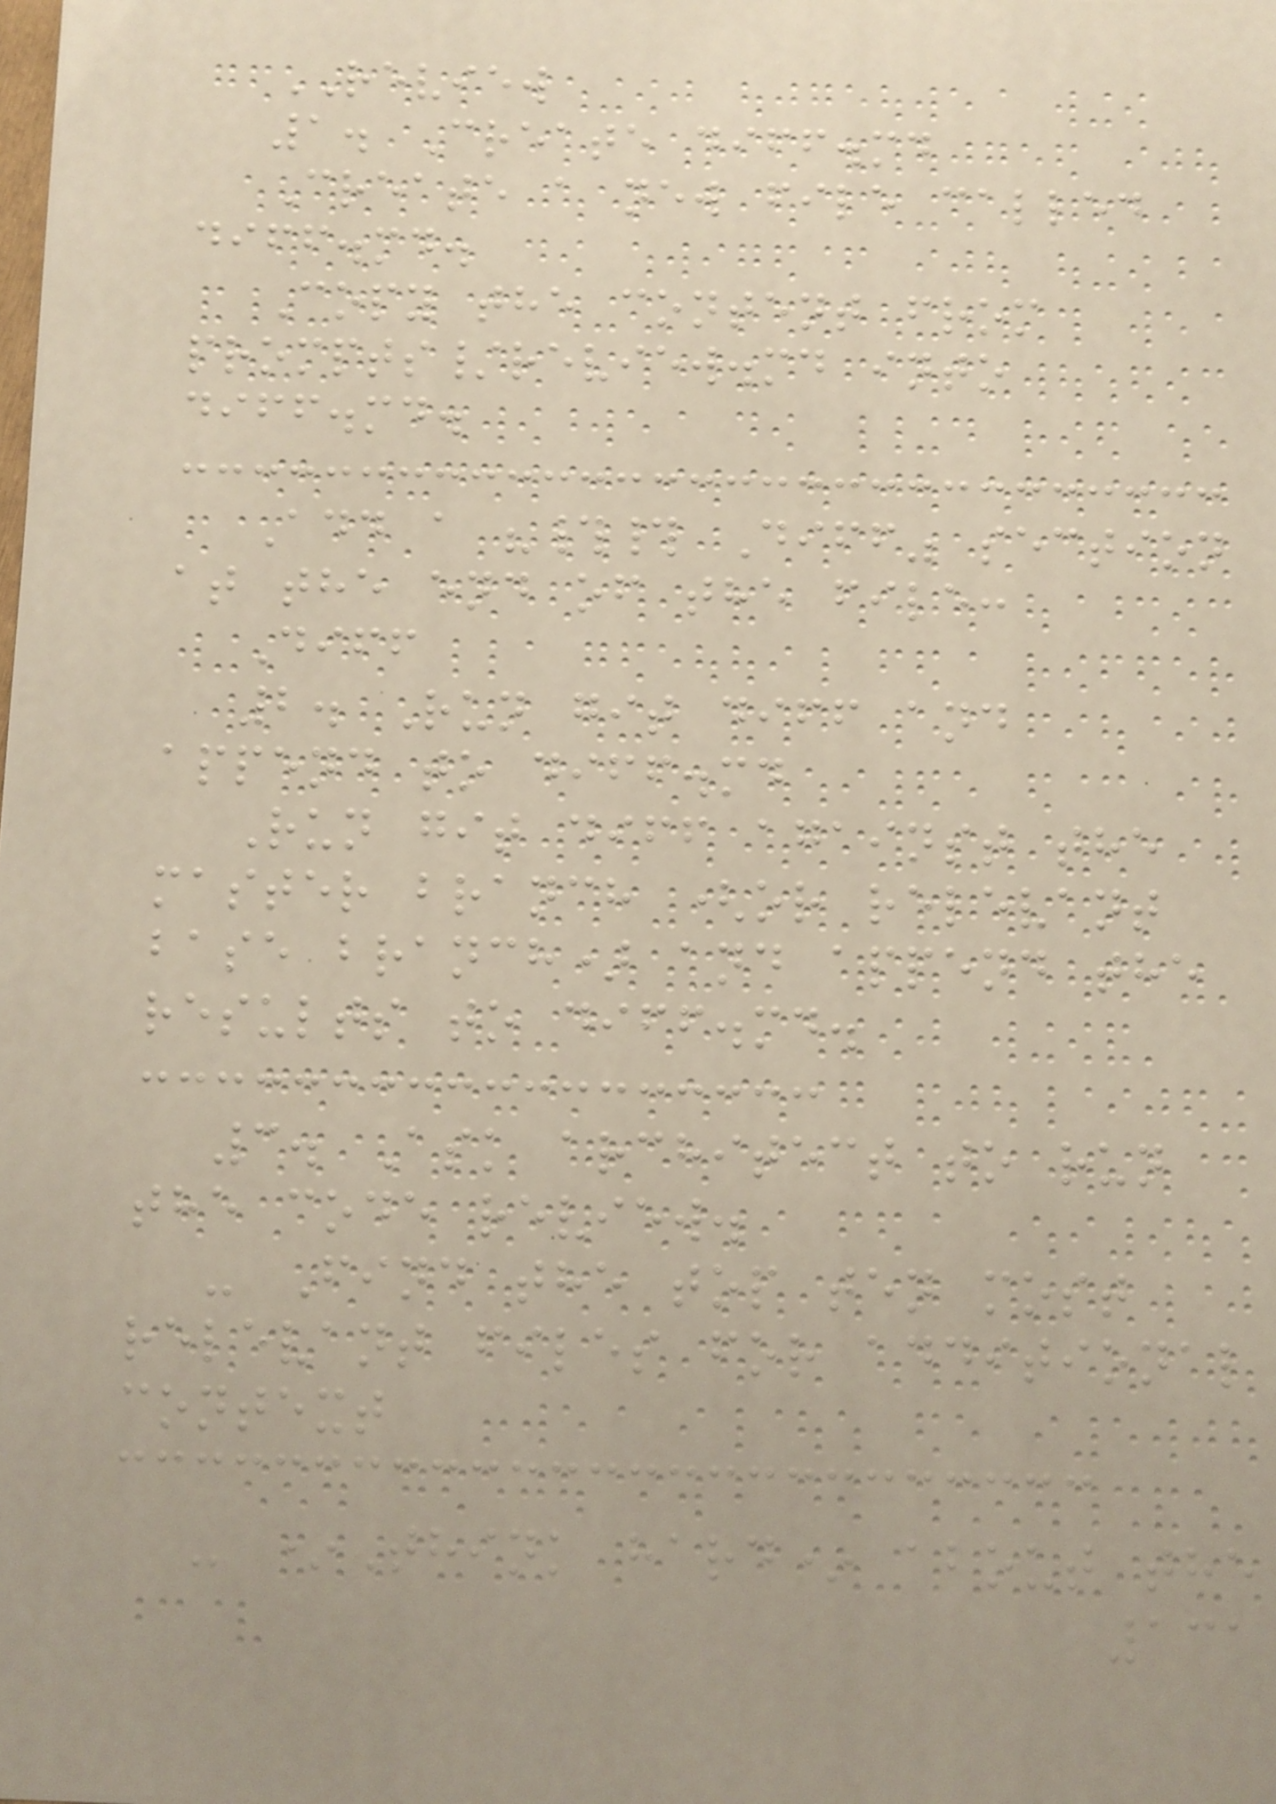REVIEW
1. Create diff.md
Create a new file called
diff.md.
Copy the content from
prompts/review.md into
diff.md.
Add a "## Diff" section
at the end of the file:
Diff
2. Run git diff and
append to diff.md
Run git diff against the
master branch (or relevant
base branch) and append the
results to diff.md.
3. Ask architect to run
the code review.
- Find the top ten most
relevant files for additional
context
- *Think hard* about the
131
